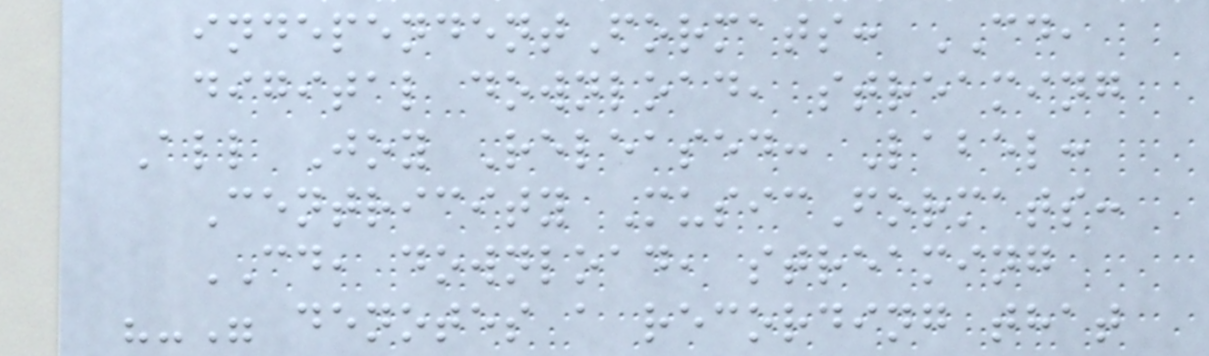independentFormats: CD,
digital download, streaming
All Joy Released: Label:
Centricity MusicFormats:
CD, download, streaming
"-" denotes a recording that
